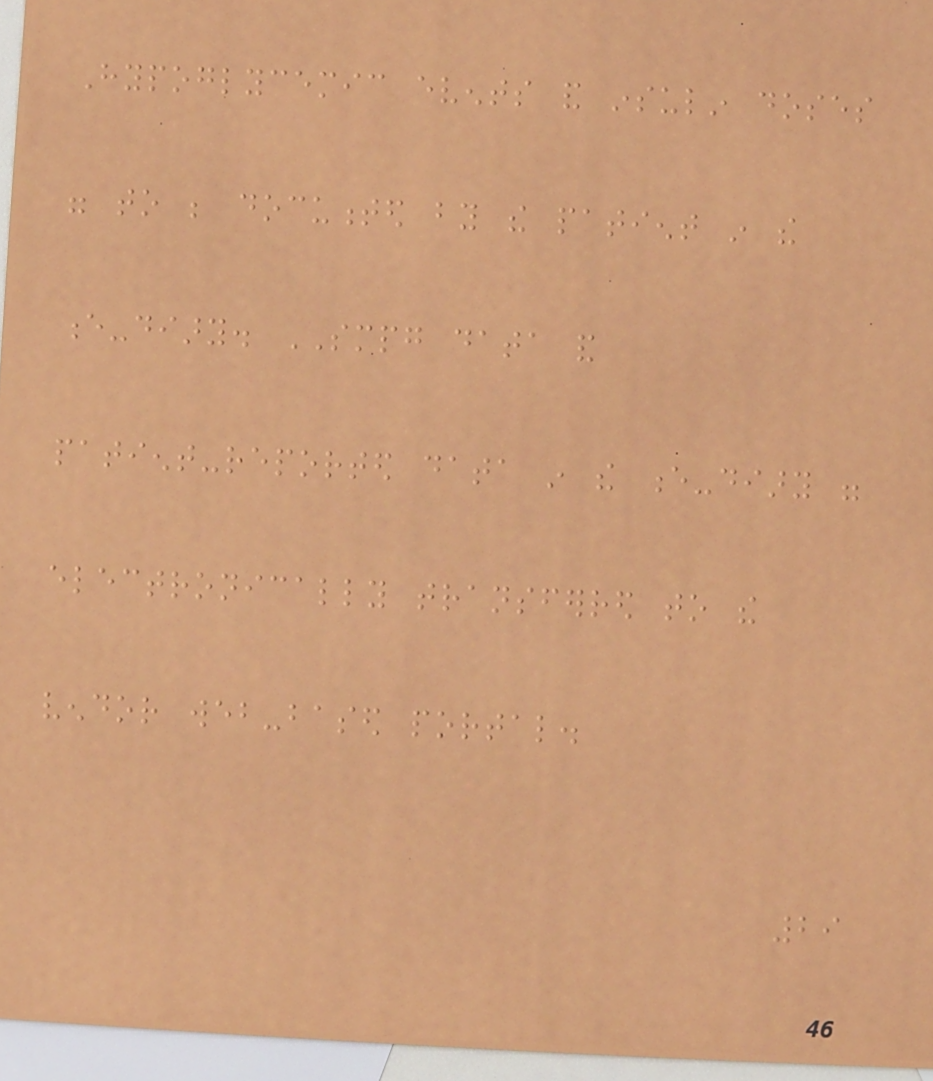Hypoglycemic events and insulin doses
were to be documented by the patient in the
e-diary. SMPG data and
patient-reported data in the e-diary were
electronically transferred to the
vendor web-based portal.
29
